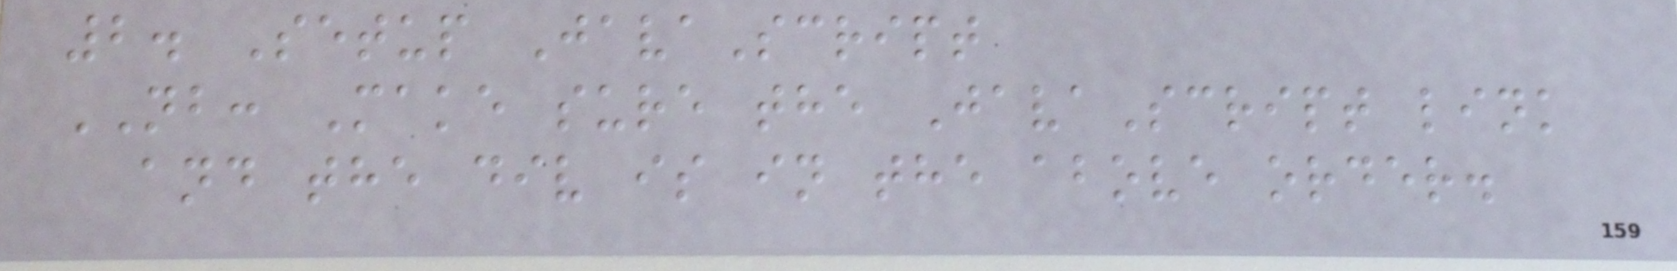2. Setup JavaScript
NB: Make sure the JavaScript link
and the div is in the above order.
